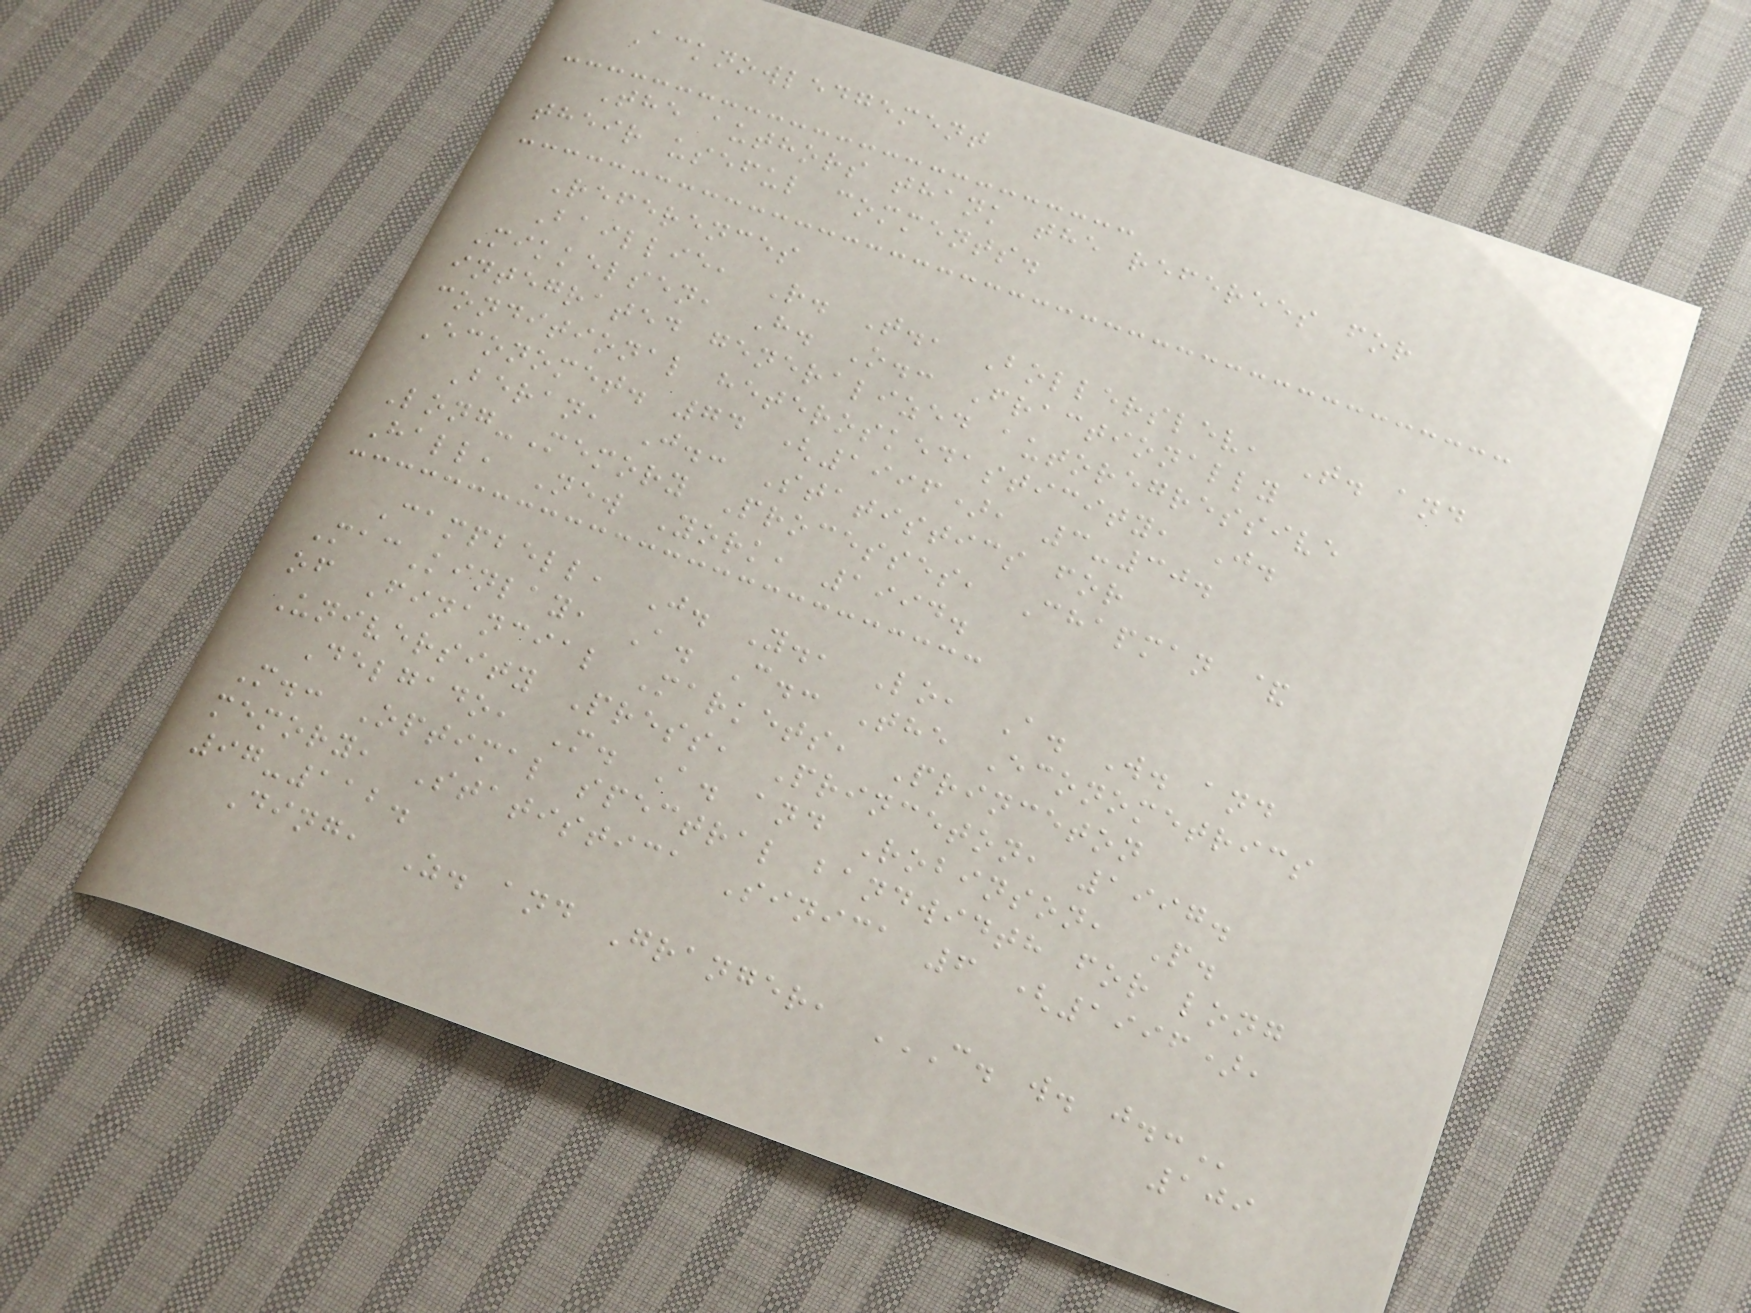Acknowledgement
The authors thank the referees for
their useful comments.
References
Baillie, R. T., Bollerslev, T. and
Mikkelsen, H. O.: Fractionally
integrated generalized autoregressive
conditional heteroskedasticity, J.
Economet. 74 (1996), 3-30.
Beran, J.: Statistics for
Long-Memory Processes, Chapman &
Hall, New York, 1994.
Campbell, J. Y., Lo, A. W. and
MacKinlay, A. C.: The Econometrics
of Financial Markets, Princeton
University Press, Princeton, 1997.
Delgado, M. A. and Robinson, P.
M.: Optimal spectral bandwidth for long
memory, Statistica Sinica 6 (1996),
97-112.
Ding, Z. and Granger, C. W. J.:
109
